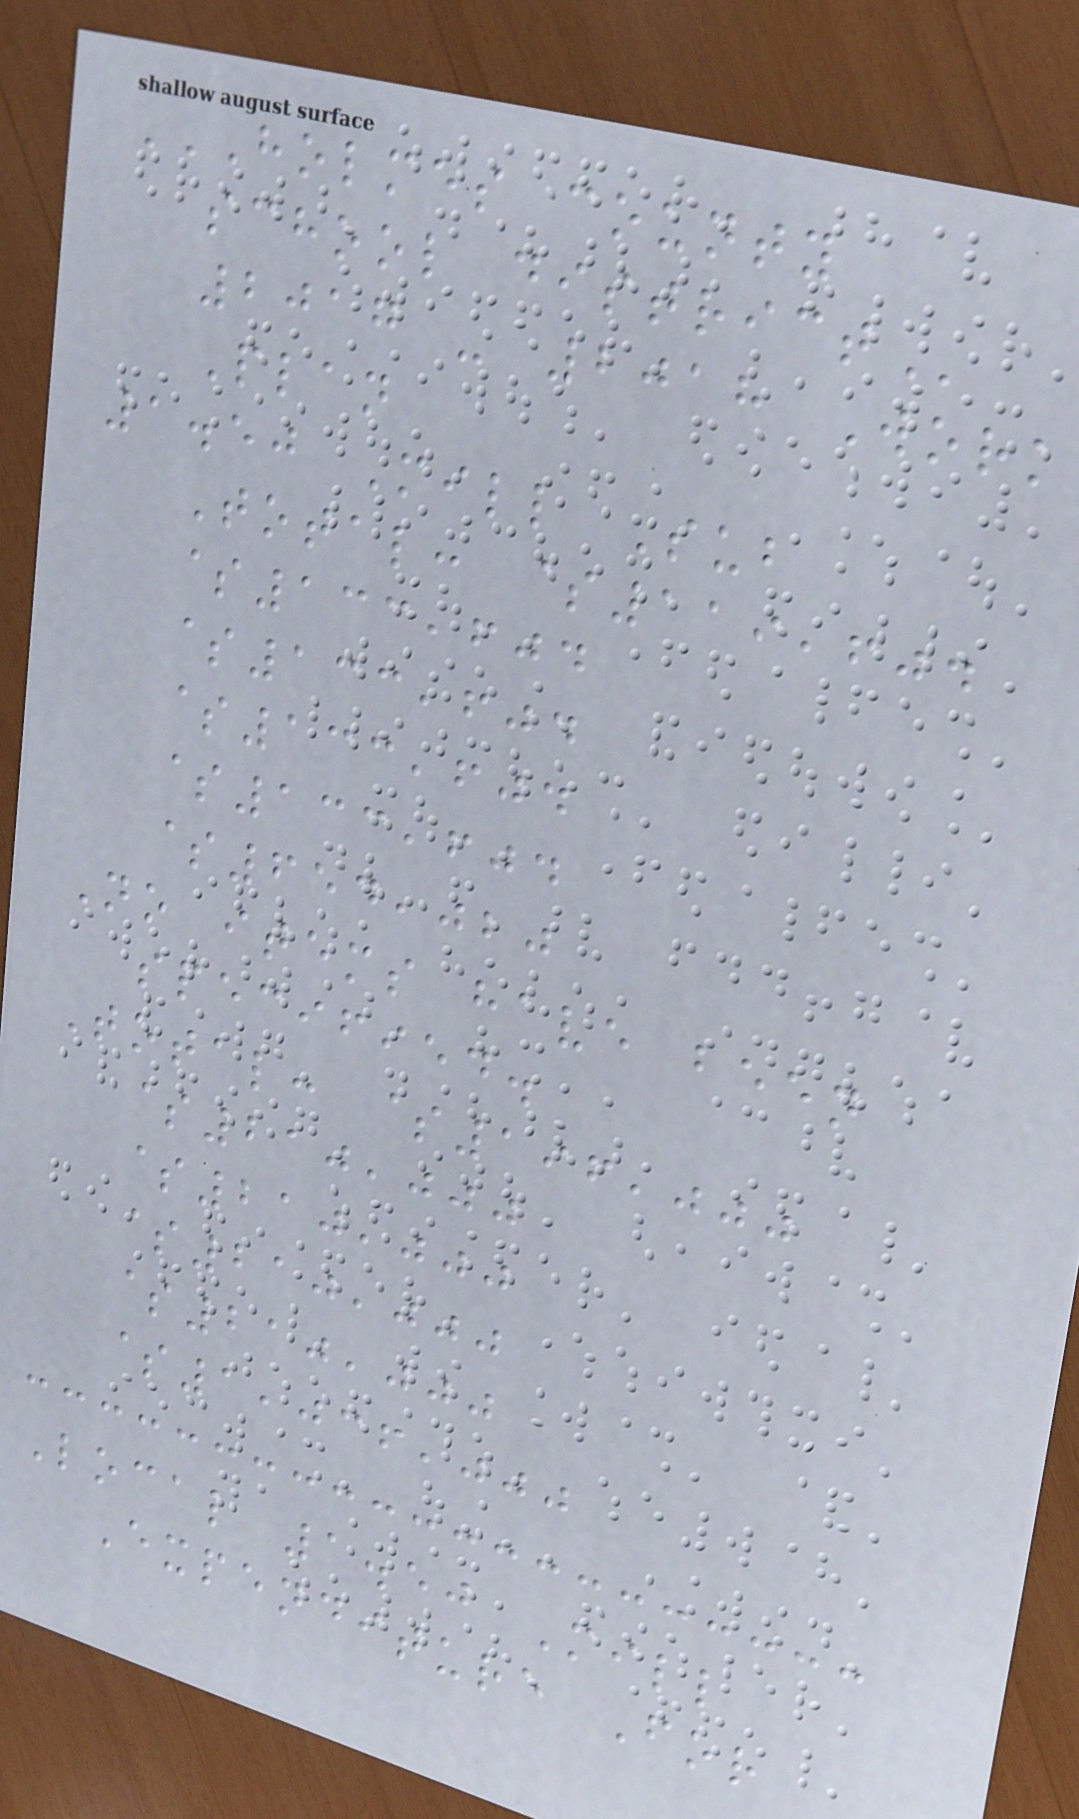HOLMES COUNTY
SCHOOL DISTRICT
2017 - 2018 Work
Plan
1.50 Mill Sub
Total: $119,604
$133,604
$133,604
$133,604
$133,604
$654,020
No items have been
specified.
Total: $196,000
$210,000
$210,000
$210,000
$210,000
$1,036,000
Local 1.50 Mill
Expenditure For
